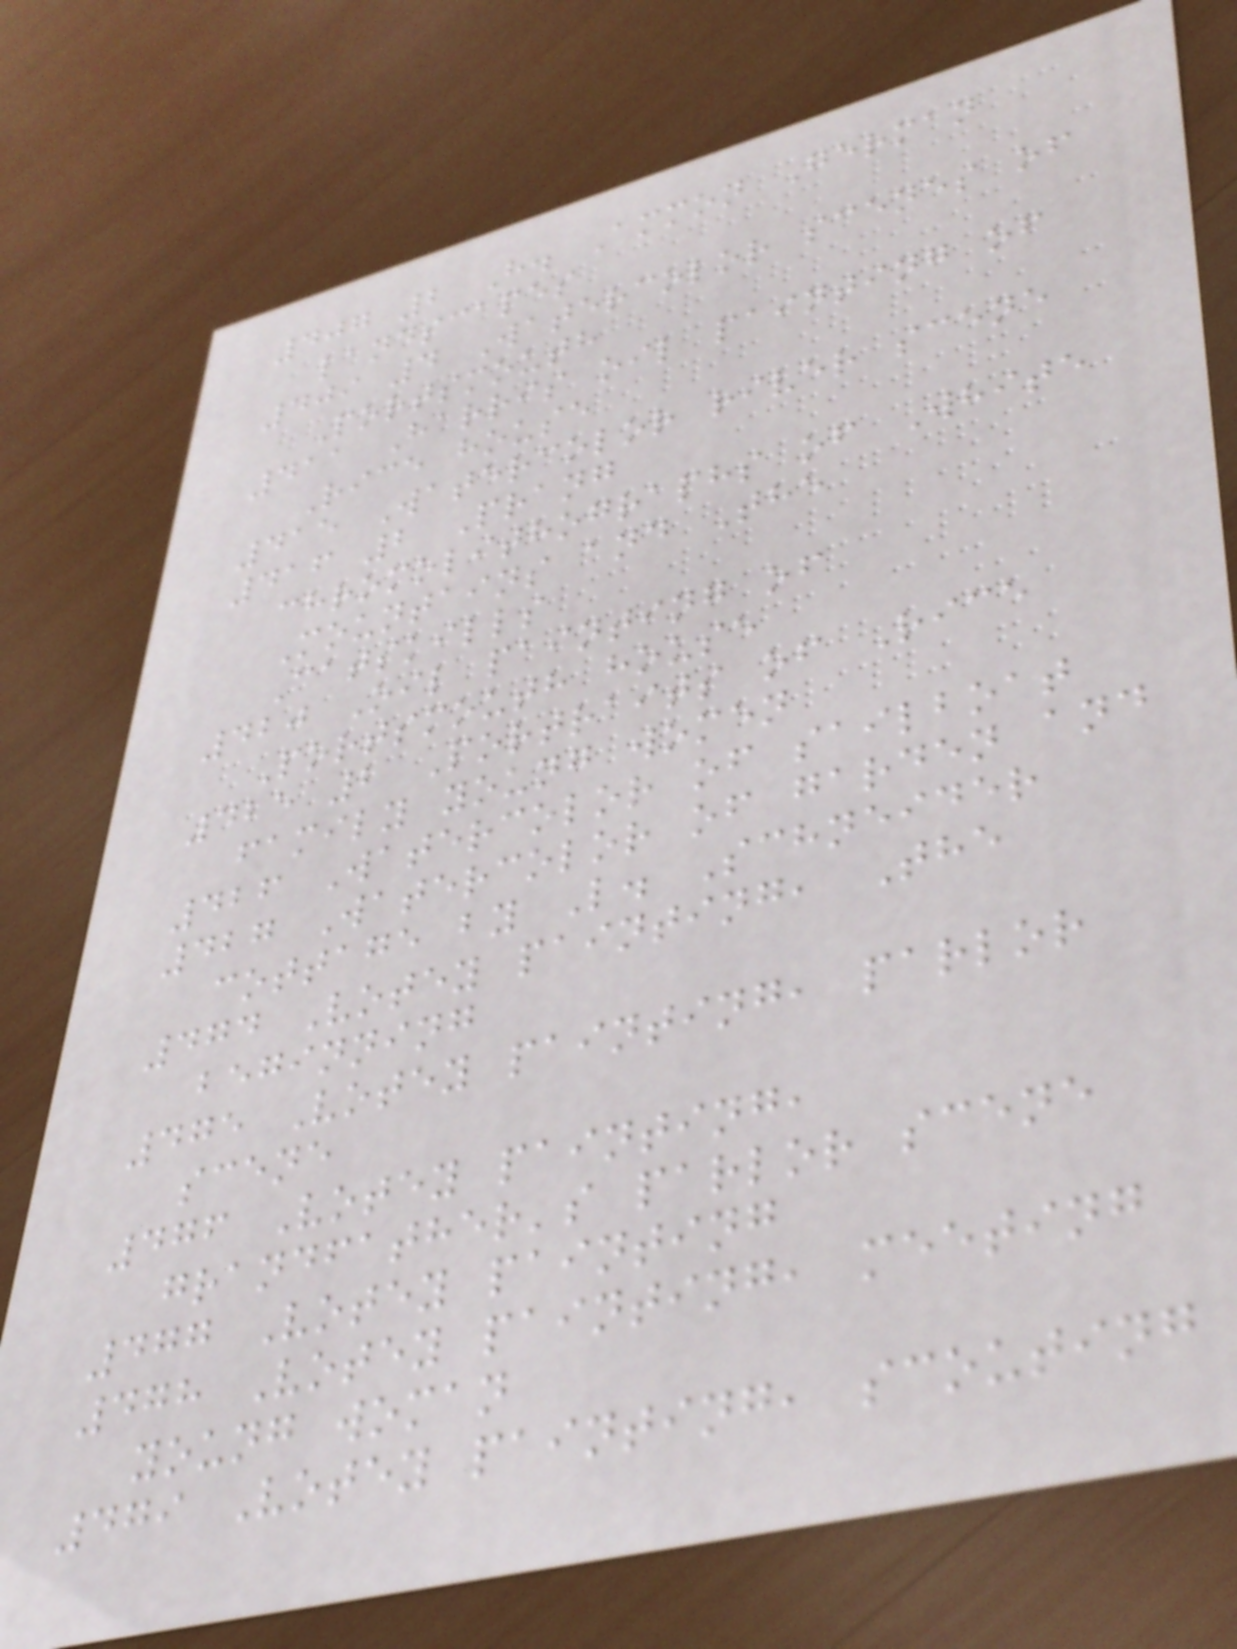407 2 H. Ammon German
landscapes
409 4 Watercolor scenes of
Portsmouth
411 Harris oil painting of
Rice house
415 Watercolor river scene
416 2 Prang
chromolithographs of White
Mountains and The
Catskills
420 Oil painting of
Portsmouth house
425 2 Portraits of Rice
family young women
426 Watercolor of sailboat
427 Watercolor of garden and
cottage by L. Schneider
474 Votey painting, The
beginning
475 Votey painting, parlor
scene
476 Votey painting,
grandfather's parlor scene
477 Votey painting
478 Votey painting, meeting
young woman
479 Votey painting, scouting
